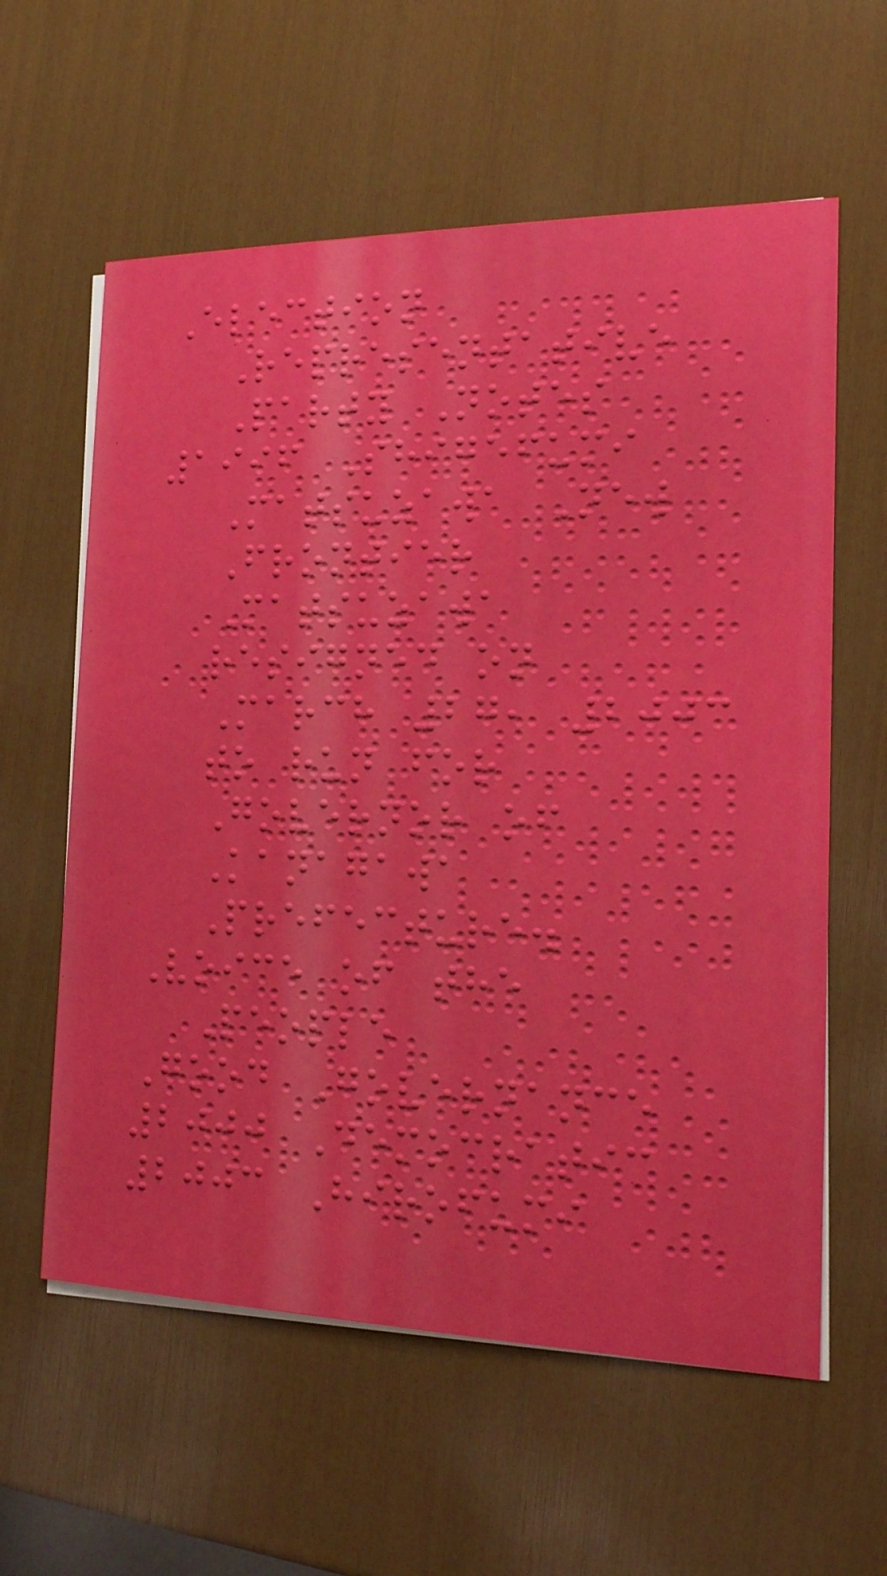Election
Representative
Party Notes
1996 Shigefumi
Matsuzawa New
Frontier
Matsuzawa
resigned on
March 27, 2003
to run for
Governor of
Kanagawa
Prefecture.
Voice of the
People
Good Governance
2000 Democratic
2003 Hirofumi
